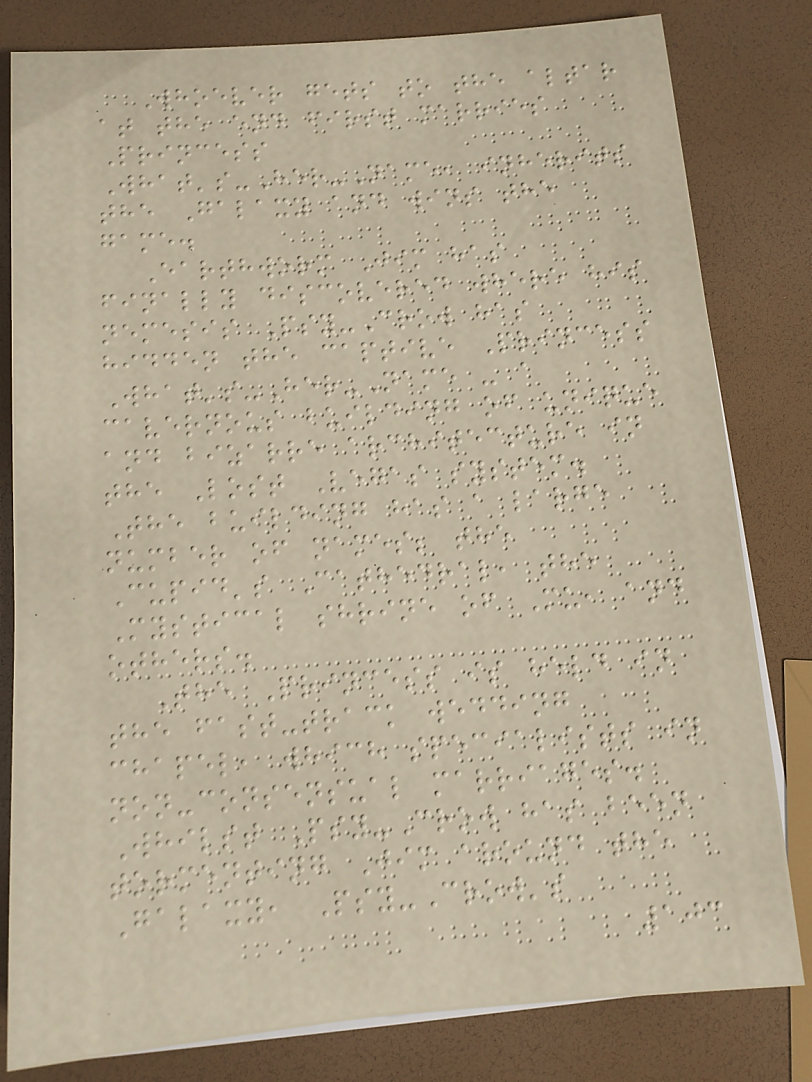Whoever gets to the altar
at the end first marries
Princess
What's-Her-Name, inherits
the Galaxy and wins the
game.
Earthworm Jim has
finally discovered where his
nemesis Psy-Crow has
hidden the captive Princess
What's-Her-Name - a
cavernous building of unique
and bizarre architecture in
the Lost Vegas system.
The building has a large
number of names; the
Cupid's Cathedral, the
Mystical shrine of Mu, and
others.
The Princess is held in
the fast-track wedding
chapel, which specialists in
non-consensual marriages.
Whilst Psy-Crow has been
tormenting Jim around the
Galaxy, Psy-Crow's
103
